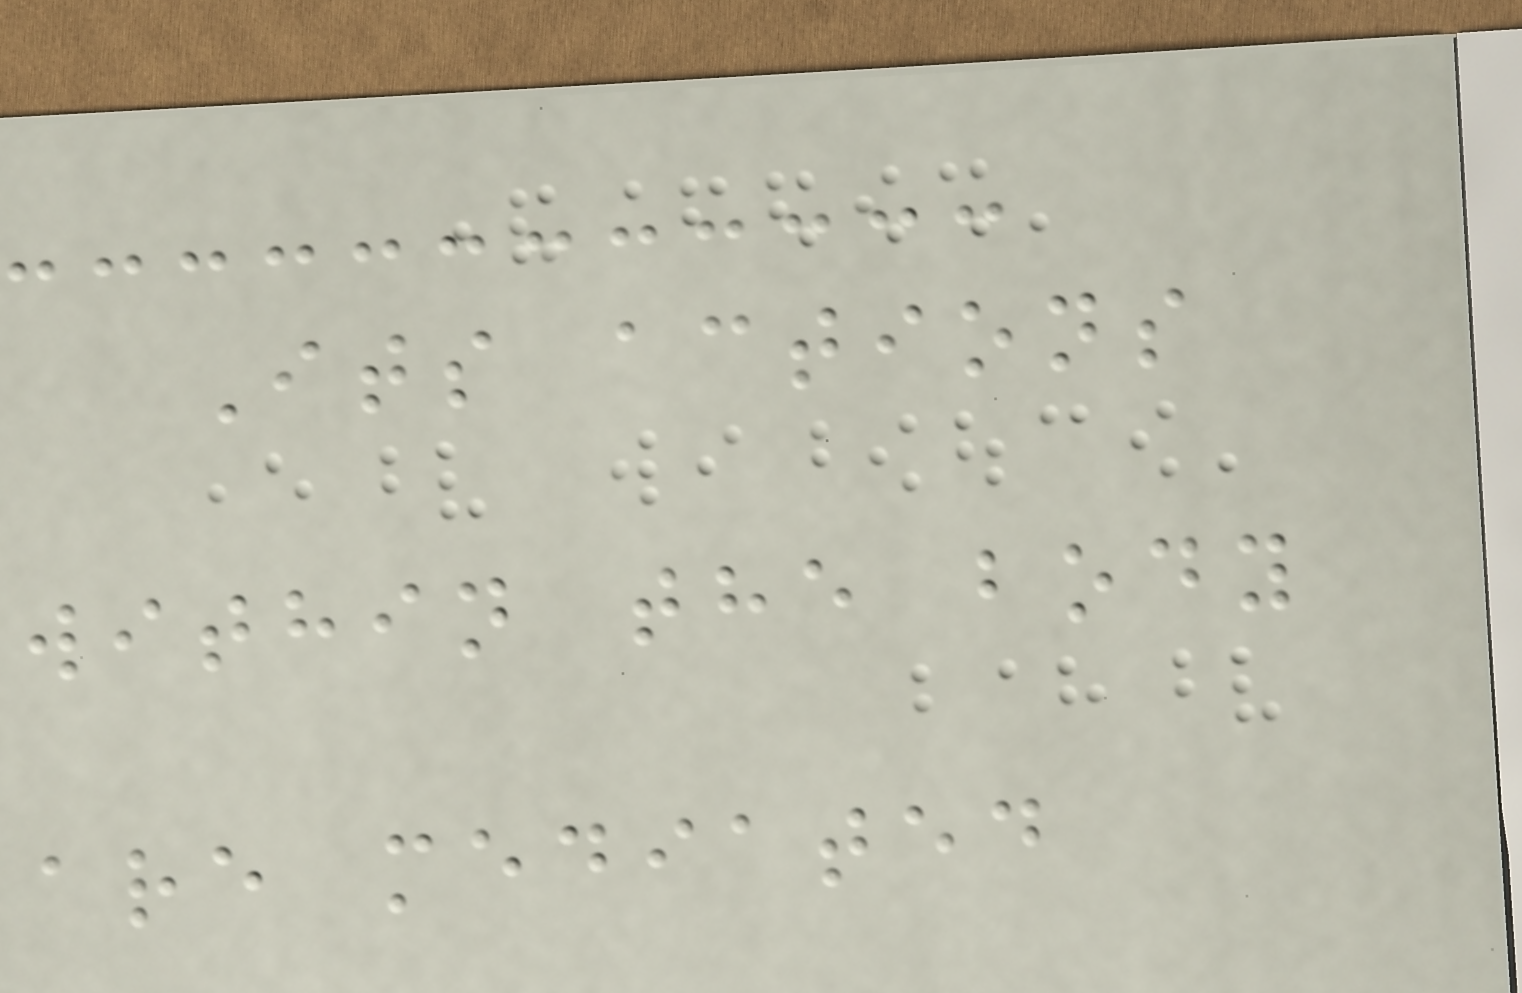Its actions
within the body
are mediated
